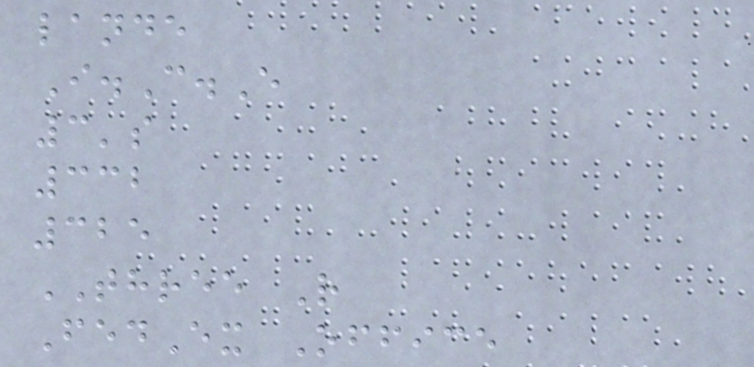lande
I.C.E
3's
332
325
THREE R
FedEx Office
